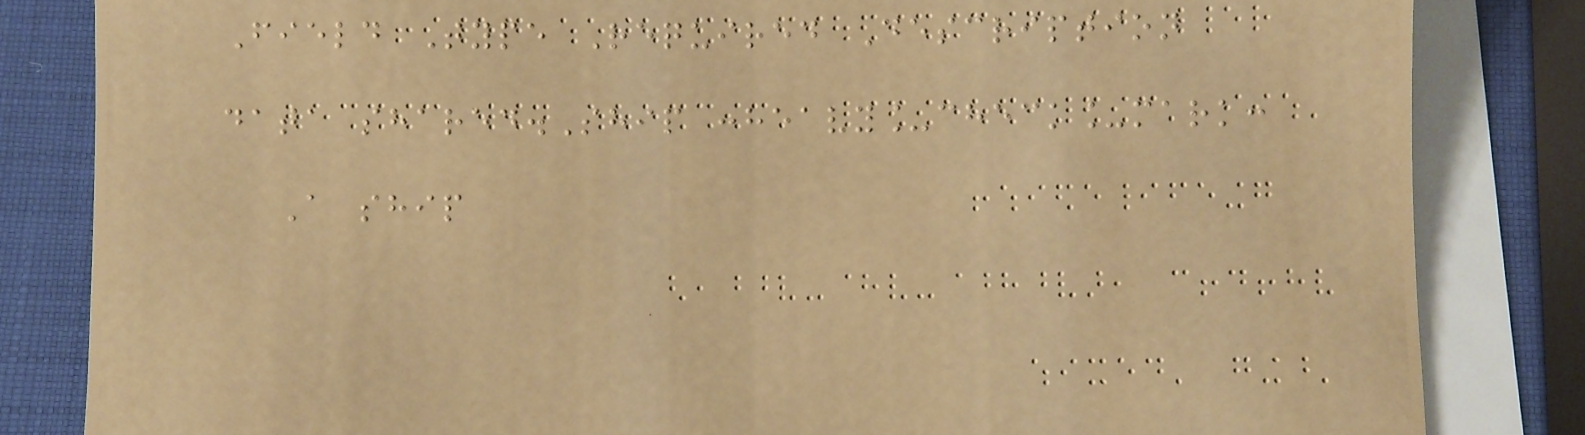Field Type Required Description
data shared.Ship :heavy_check_mark:
A ship
